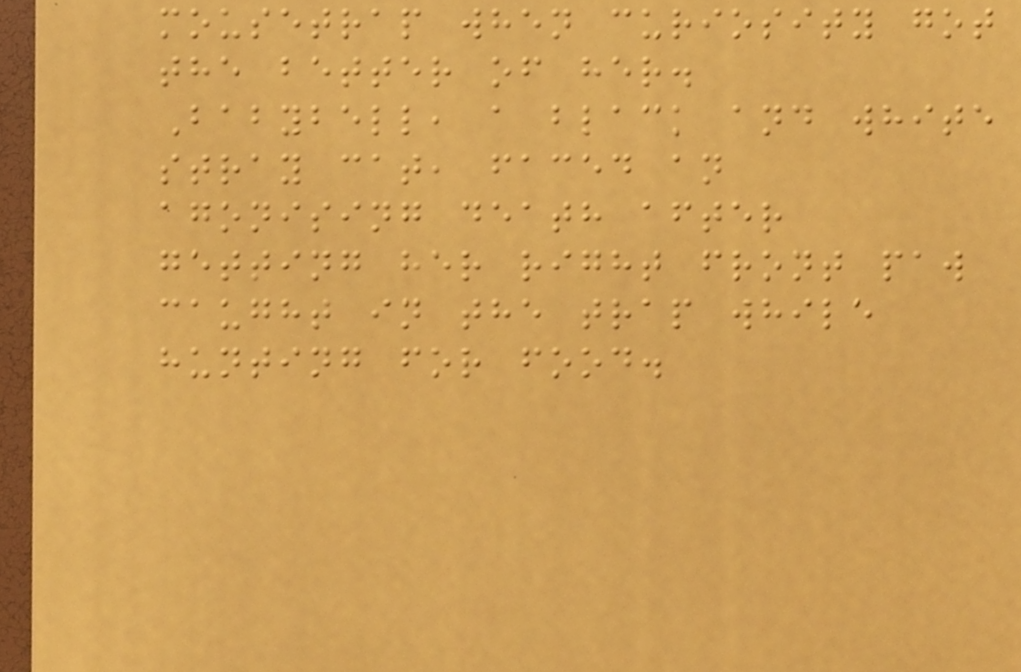mousetrap when curiosity got
the better of her.
Babybell, a black and white
stray cat, faced an
agonising death after
getting her right front paw
caught in the trap while
hunting for food.
